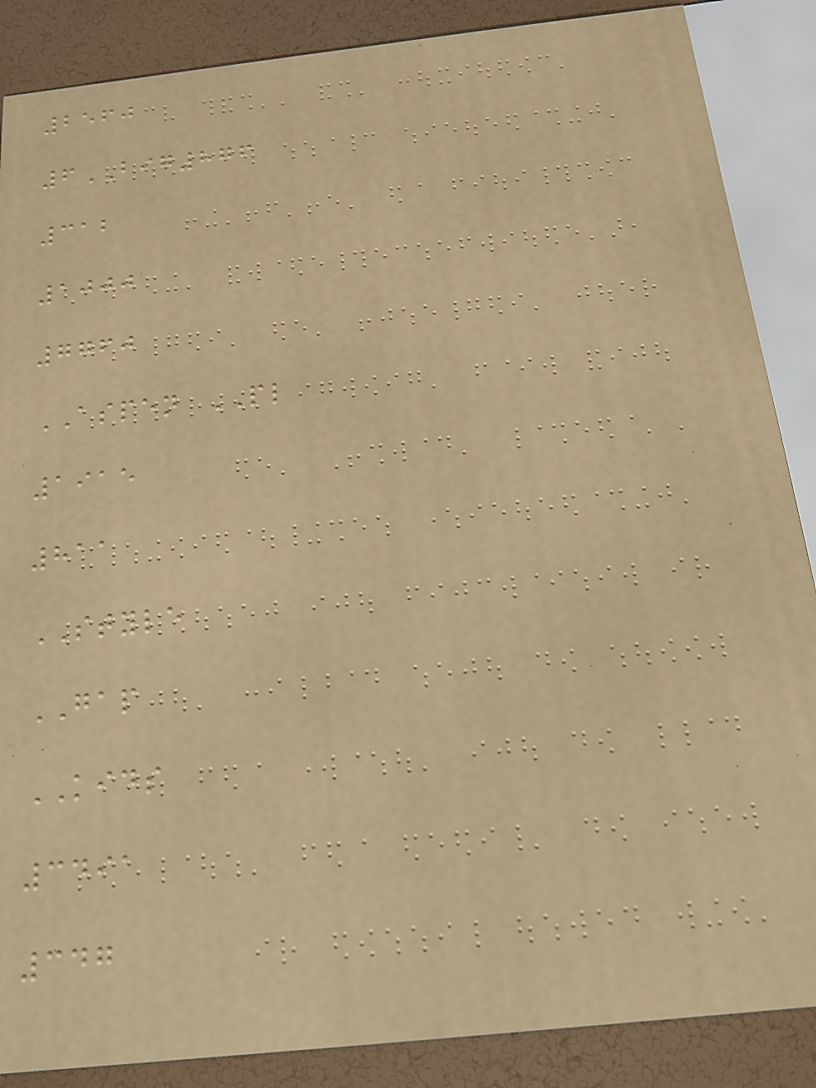2560
6BIG876
312
1000
7760
ASPEN PL
1915
811
STYLE
GAP
KIDS
3491
347
